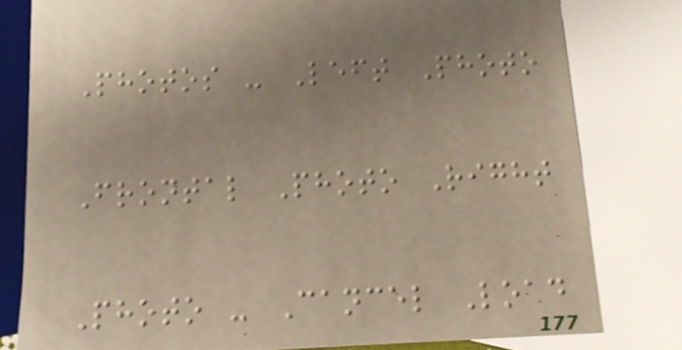Photos - Left Photo
Frontal Photo Right
Photo - Cancel Load
